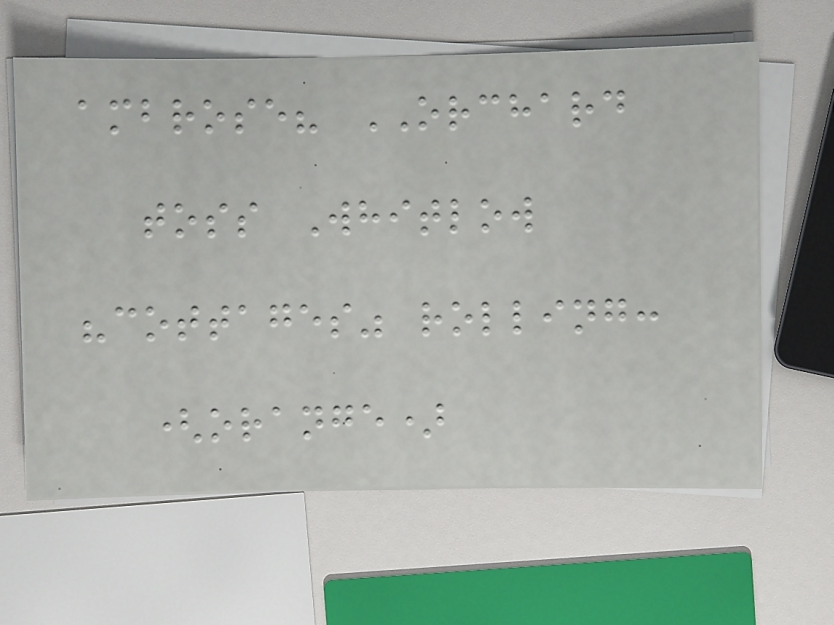ambrose? ORCHARD
toss Whitlow
"cottages" rolling:
(orange)
